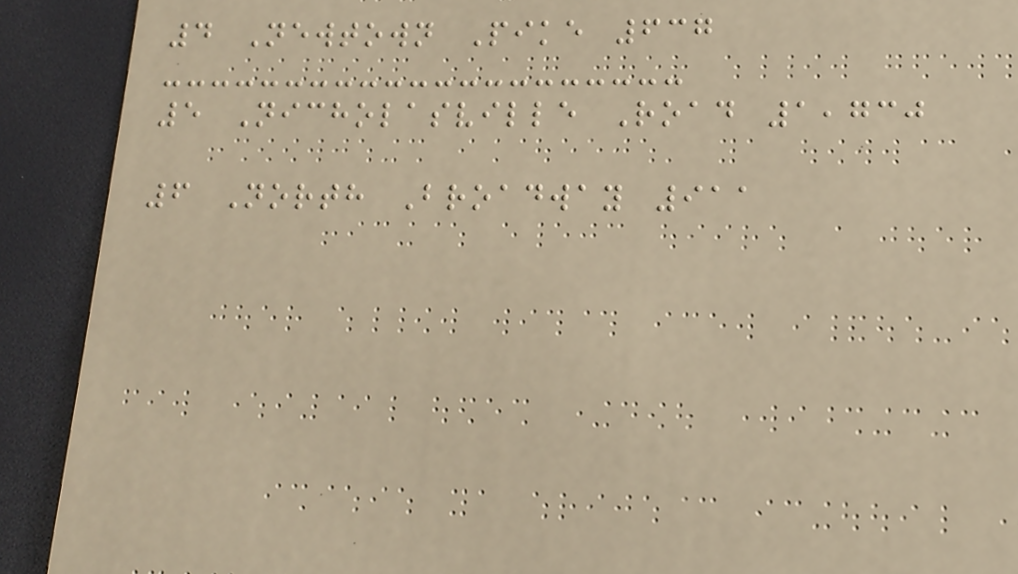4 Newtown Pike 637
5 Nicholasville Road 1,730
6 North Broadway 911
